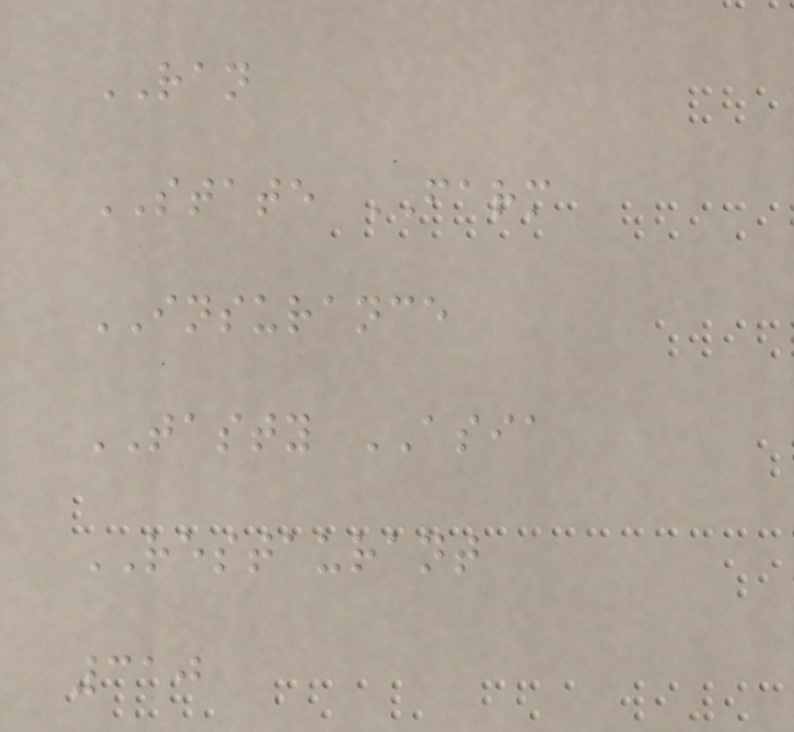RAN
STATE FARM
INSURANCE
TASTY ASIA
RESTAURANT
310
